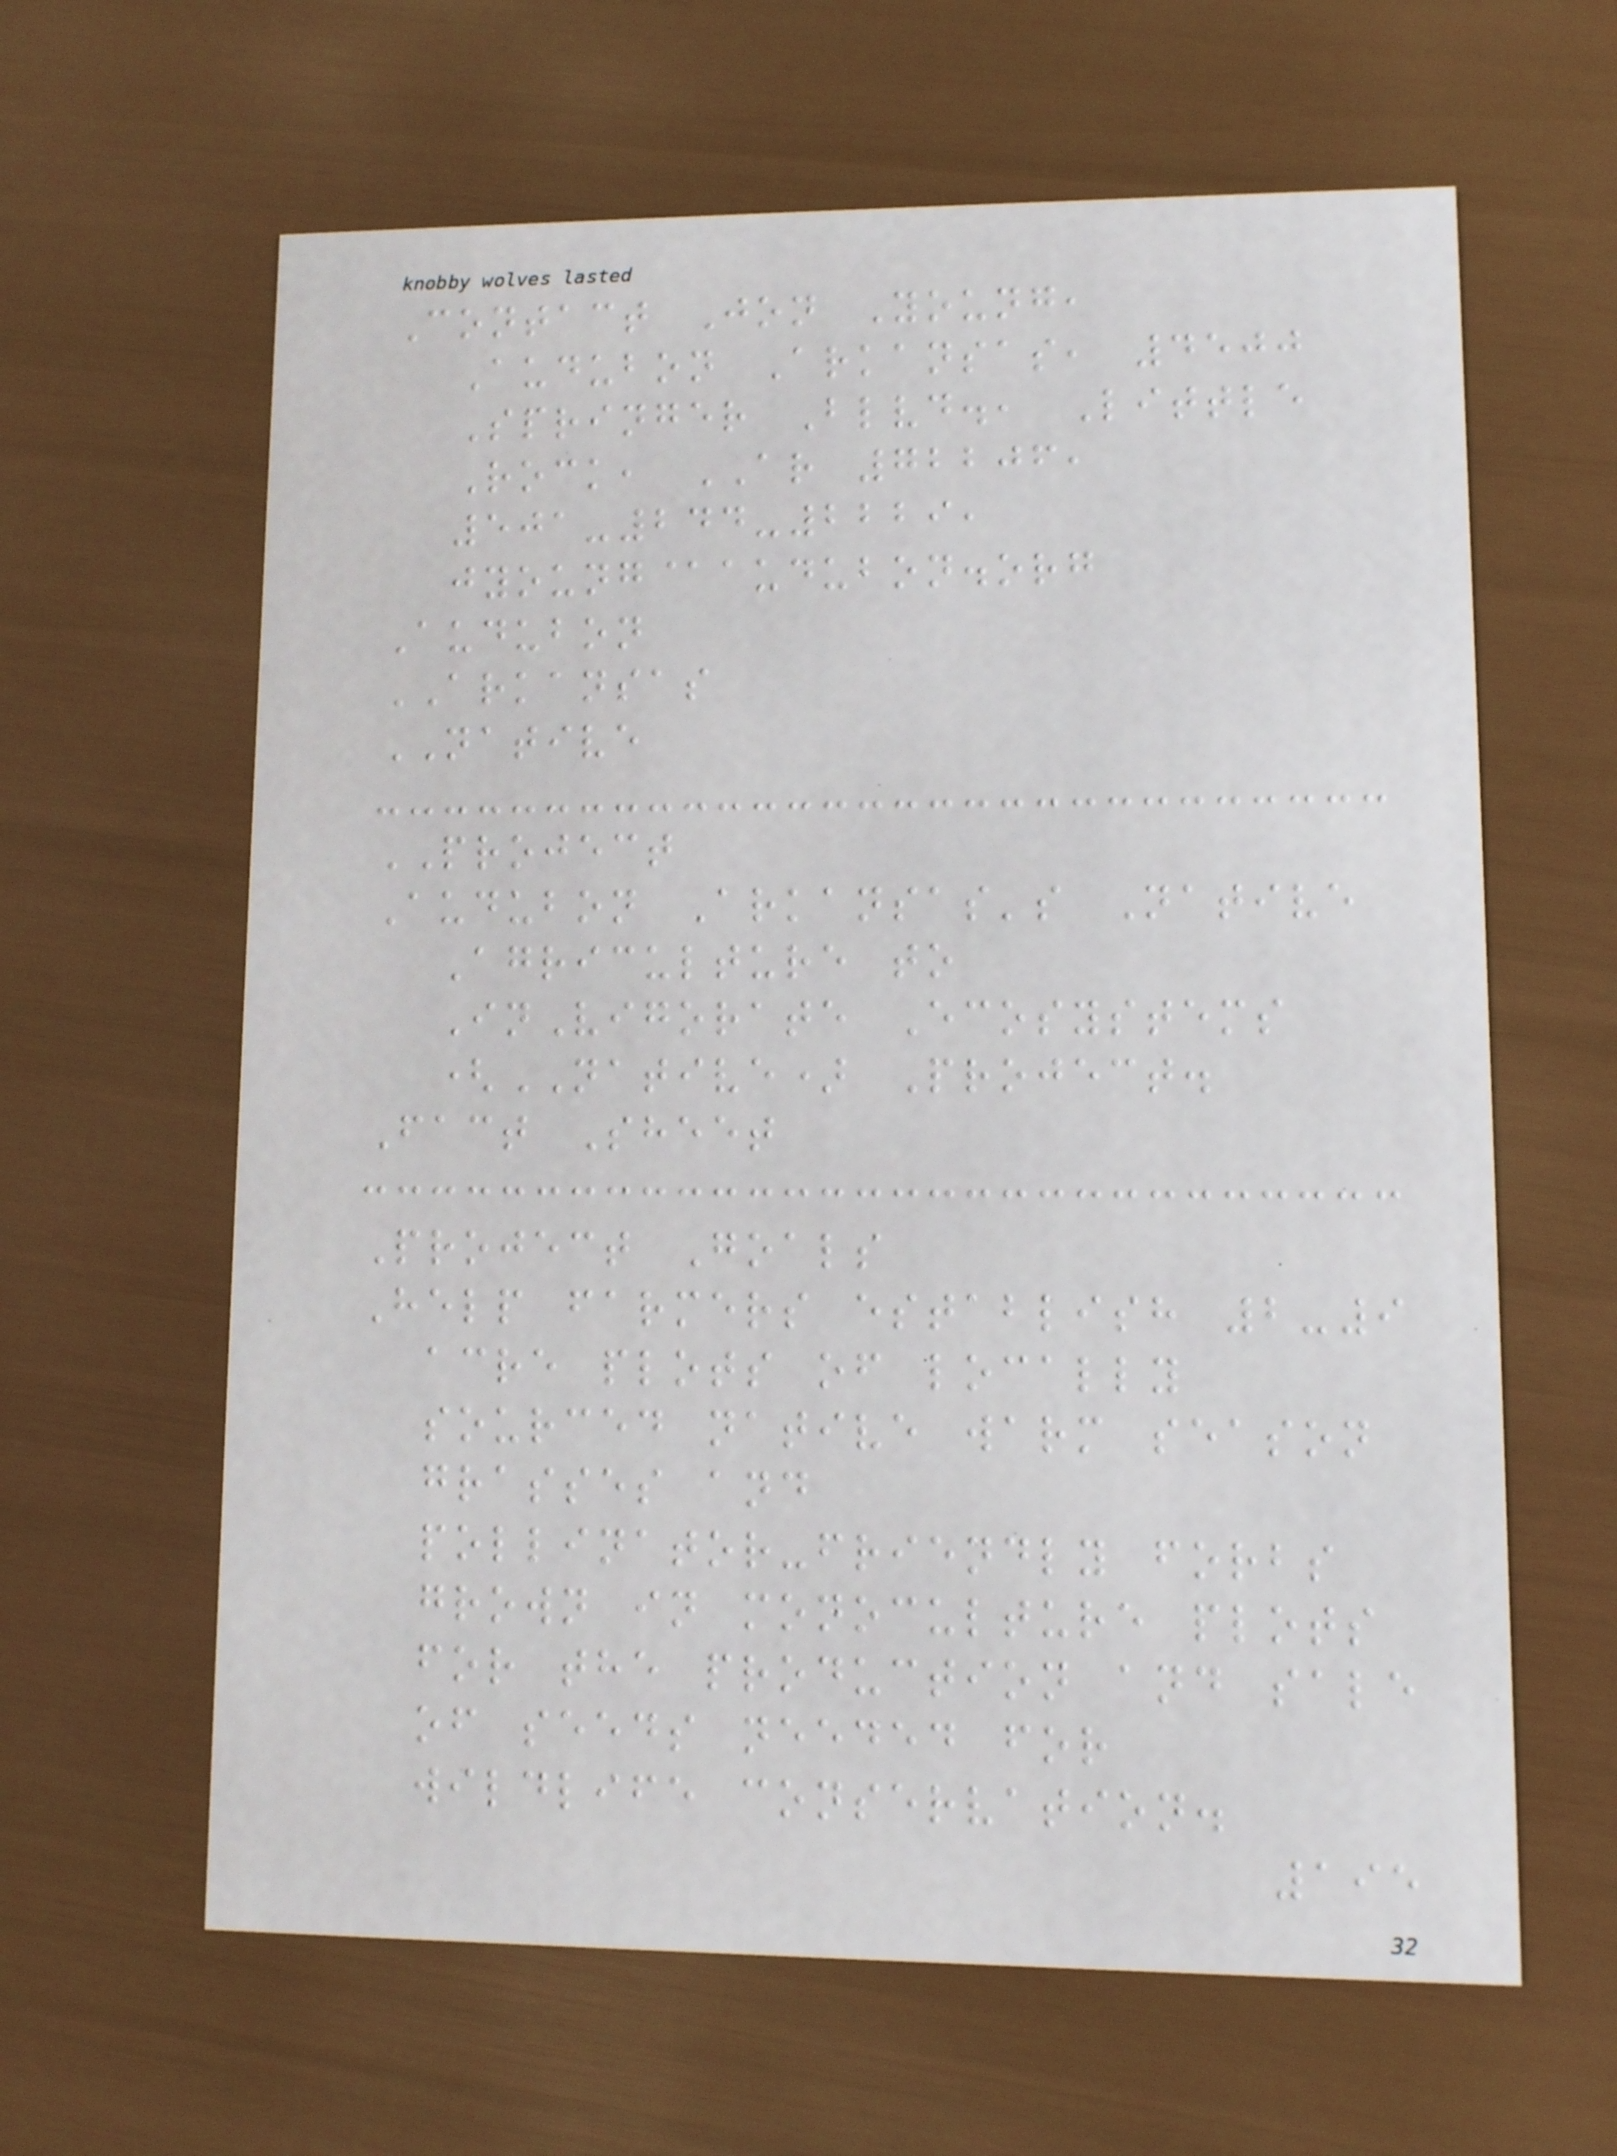Contact Jon Young,
Audubon Arkansas, 4500
Springer Blvd., Little
Rock, AR 72206,
501-244-2229,
jyoung@audubon.org
Audubon
ARKANSAS
NATIVE
PROJECT
Audubon Arkansas's Native
Agriculture to
InVigorate Ecosystems
(NATIVE) Project.
Fact Sheet
Project Goals
Help farmers establish 2-9
acre plots of locally
sourced native warm season
grasses and
pollinator-friendly forbs
grown in monoculture plots
for the production and sale
of seeds needed for
wildlife conservation.
195
